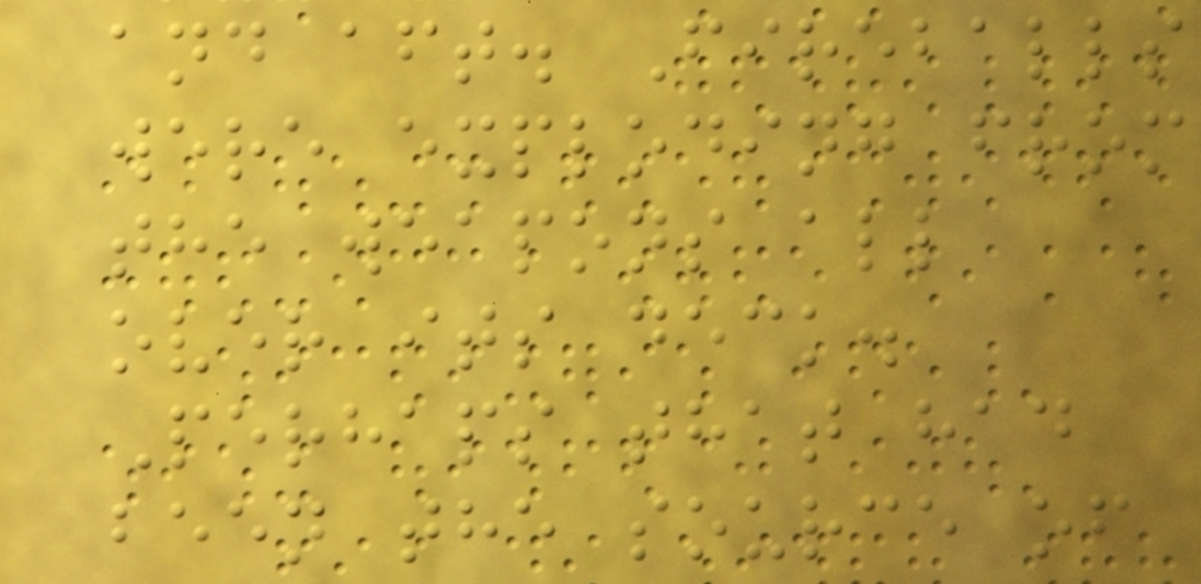and aft. Fireballs
were exploding from
the weapons all
over its deck.
Perhaps that had
been the source of
